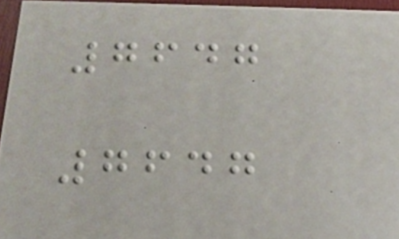7647
7647
